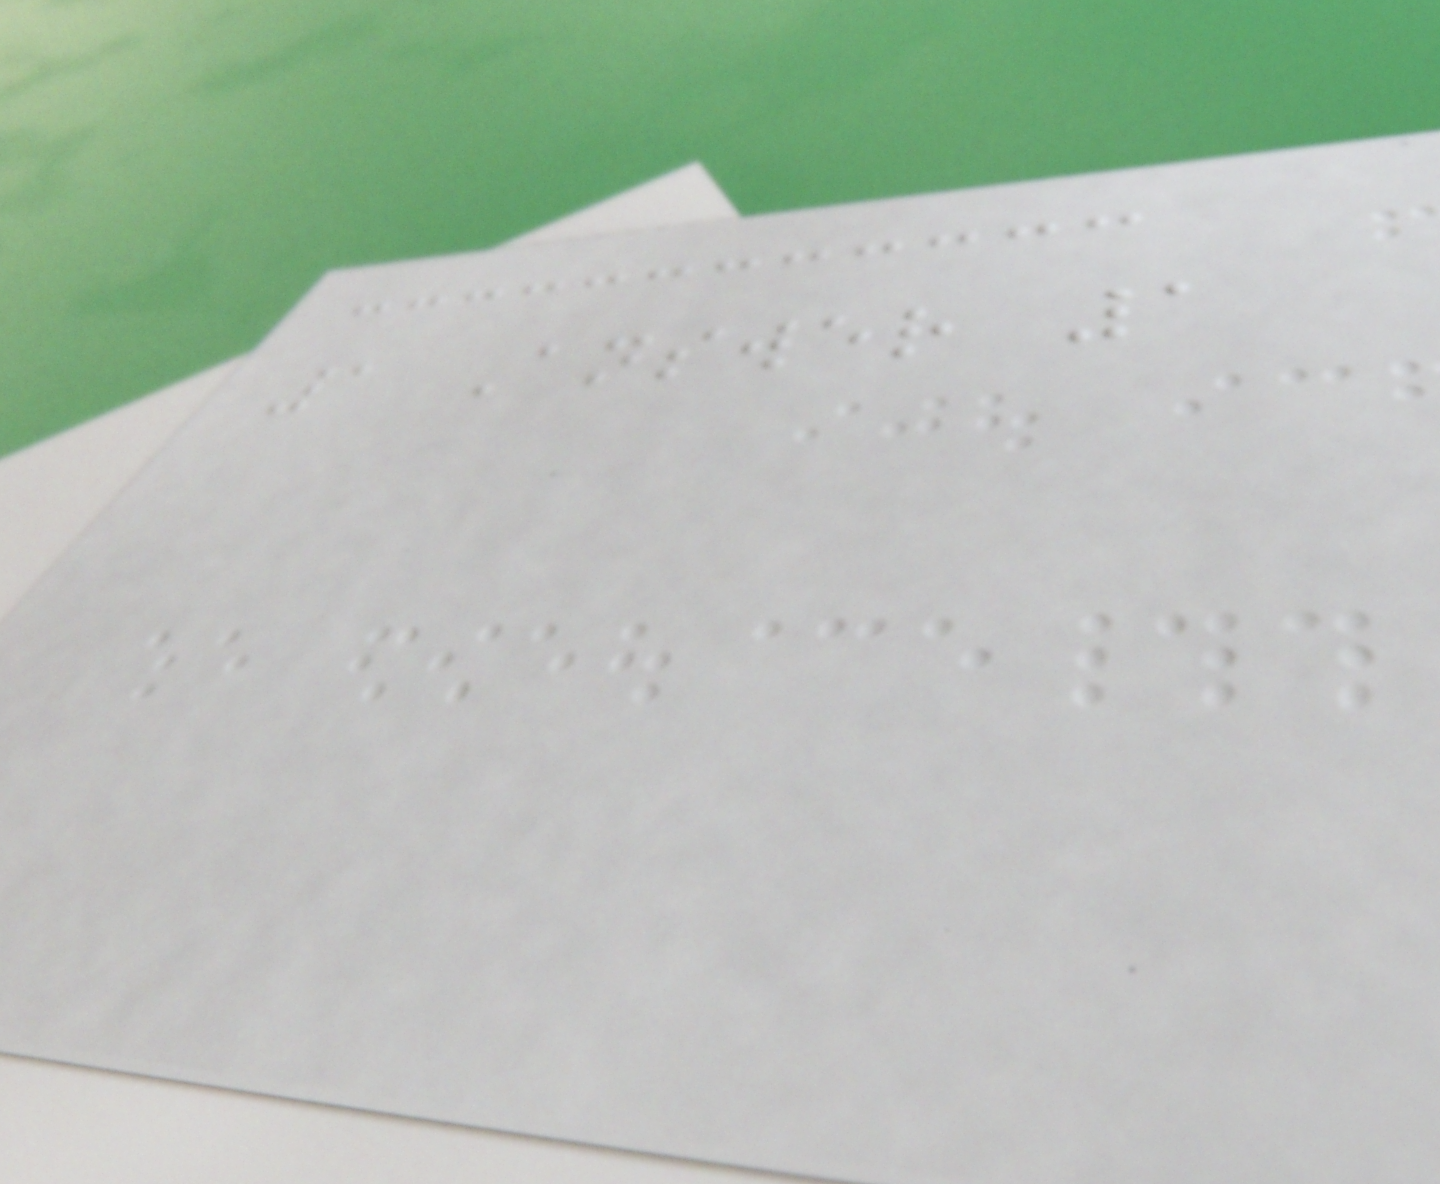1 Answer 1
